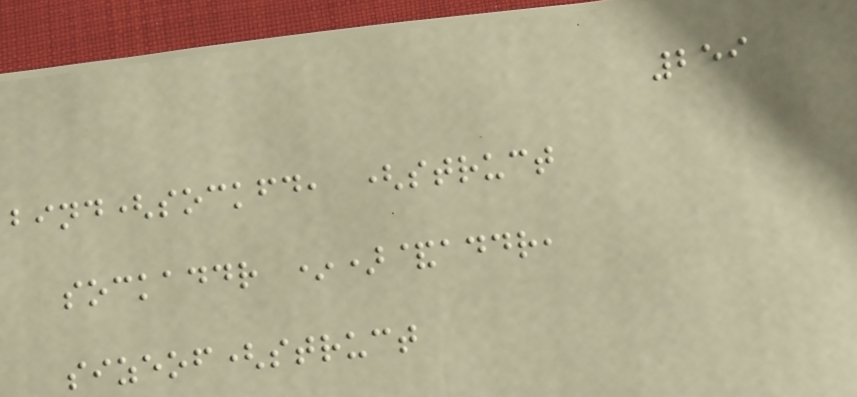259
bind(sockfd, (struct
sockaddr *)&addr,
sizeof(struct
